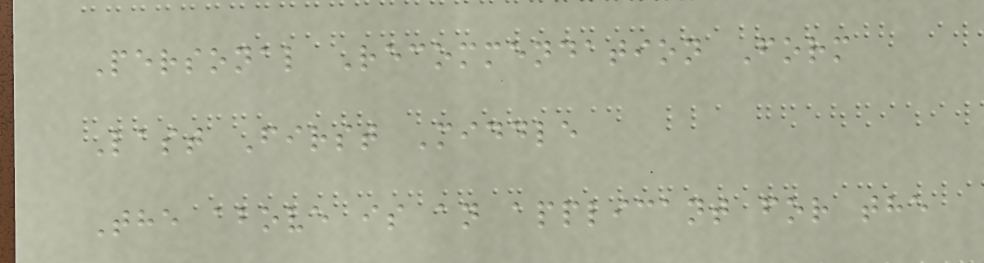Personal Recommendation Form
Last First Middle
The above is an applicant for the
